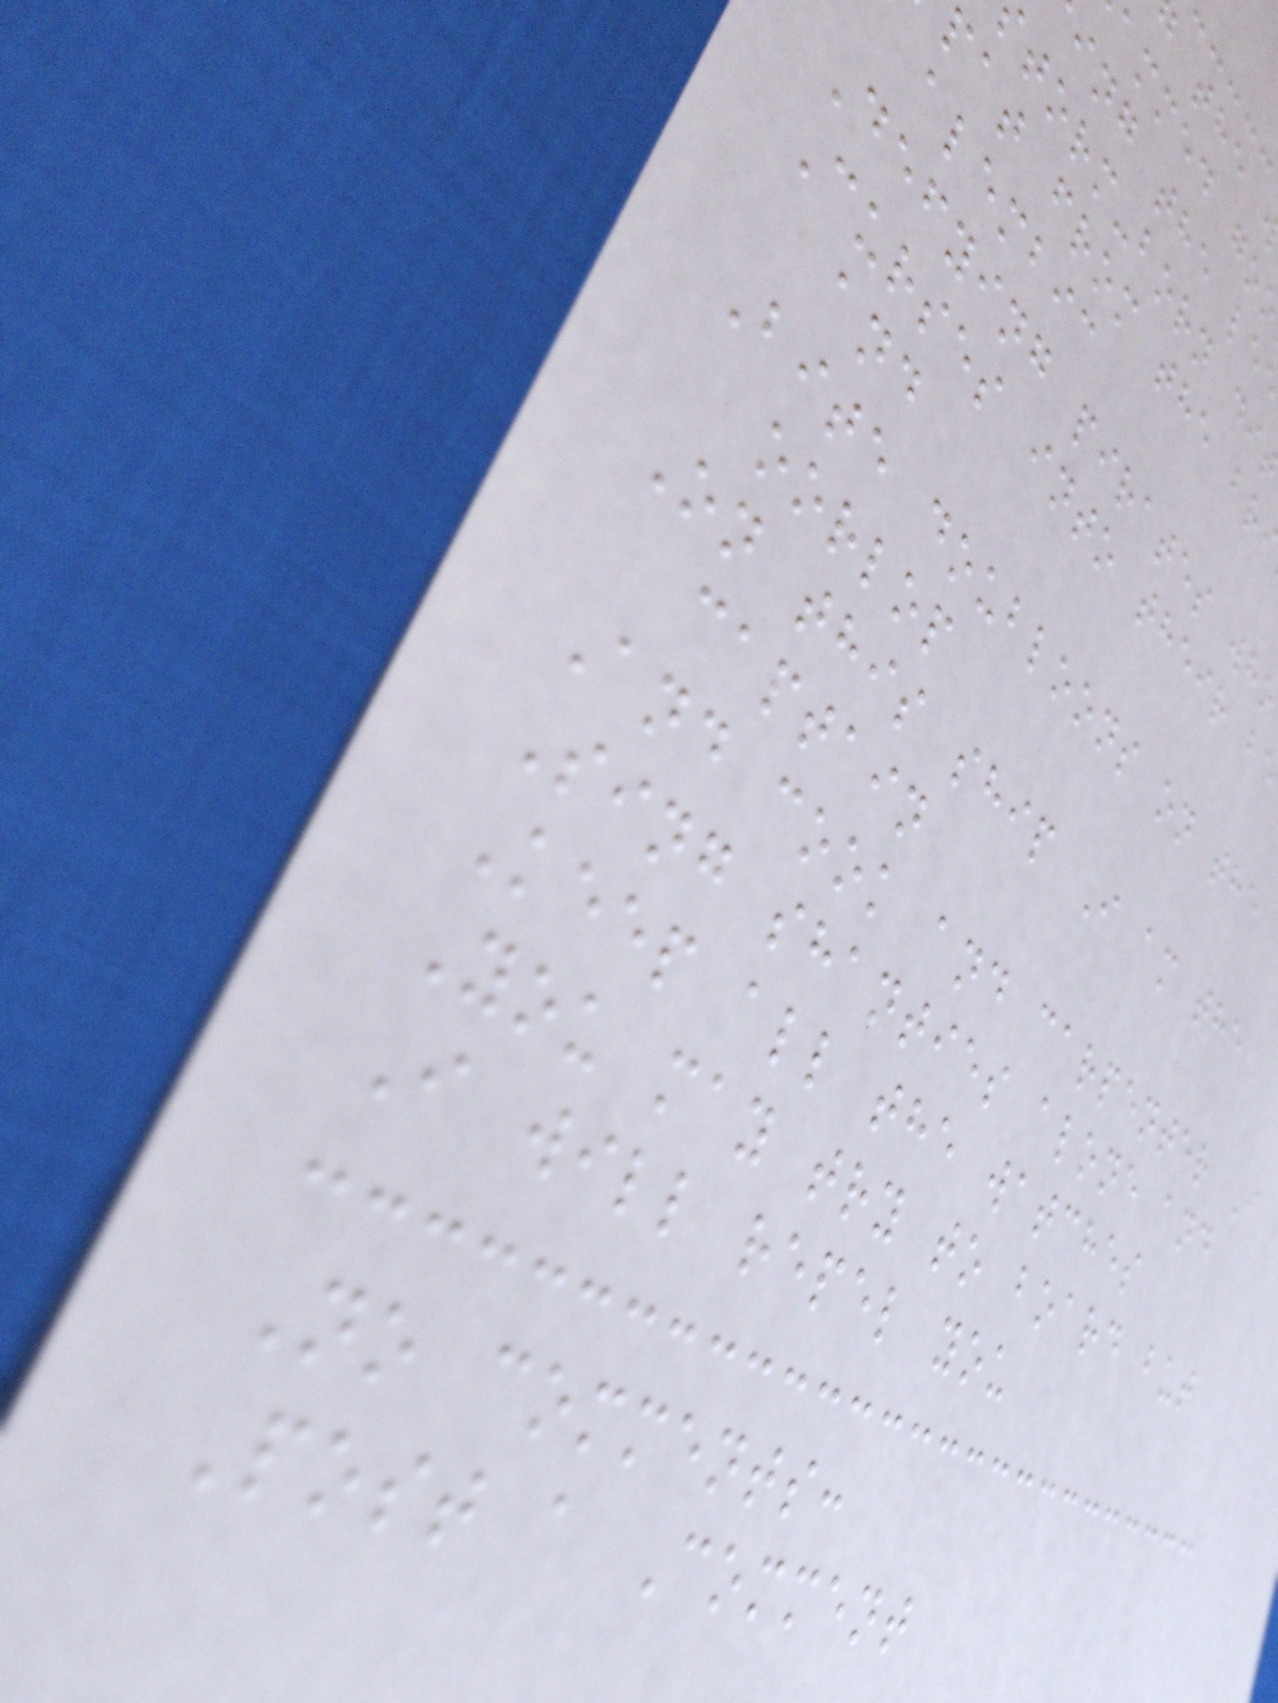ammed go
ing the le
torm-born di
pat from the br
alembic
Defying pirates wh
Curses into their be
and
Bite doubloons on the
oorlop
On this ship I am the
captain
And cook and carpenter I
Sing shanties alone and
Keep all the watches
You may try to board but
I will repel you
No comments:
Post a Comment
